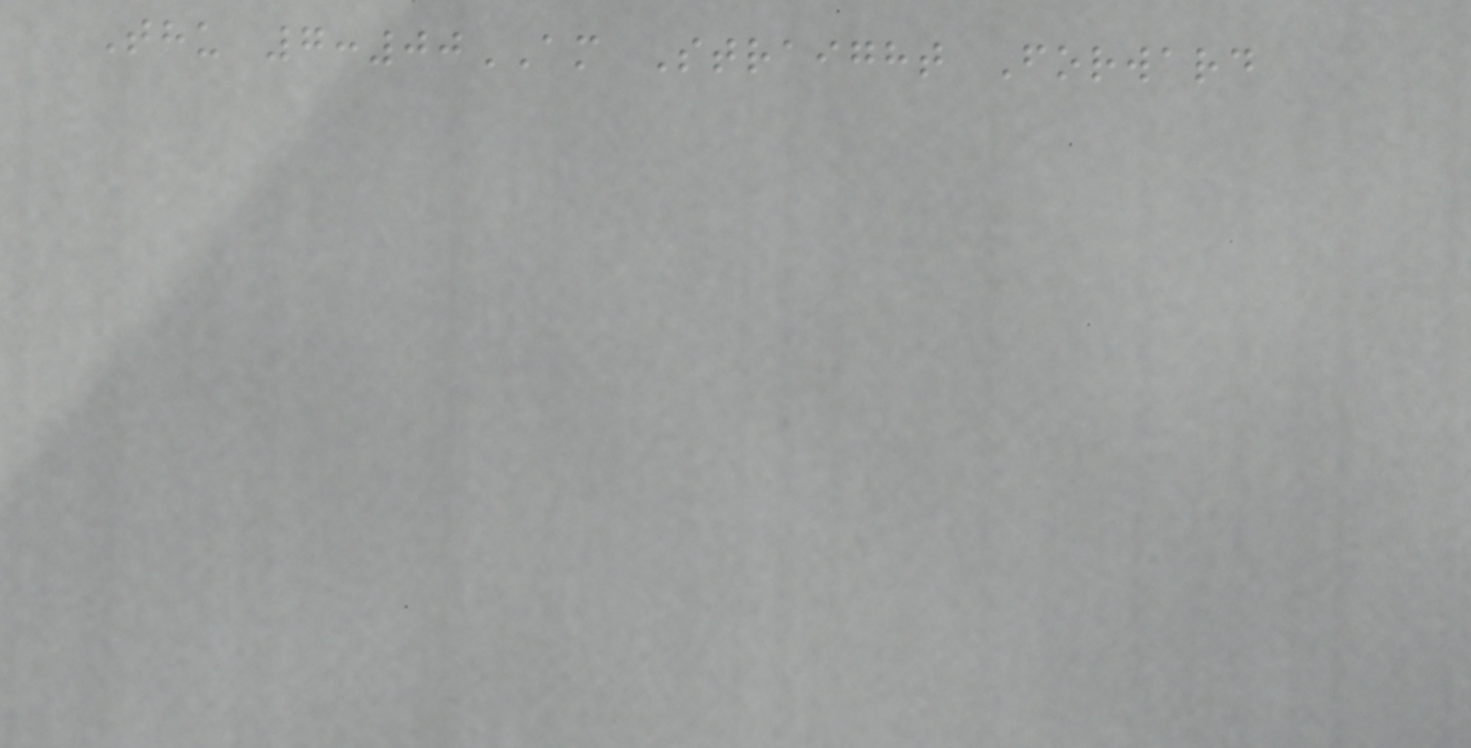Thu 7:00AM Straight Forward
